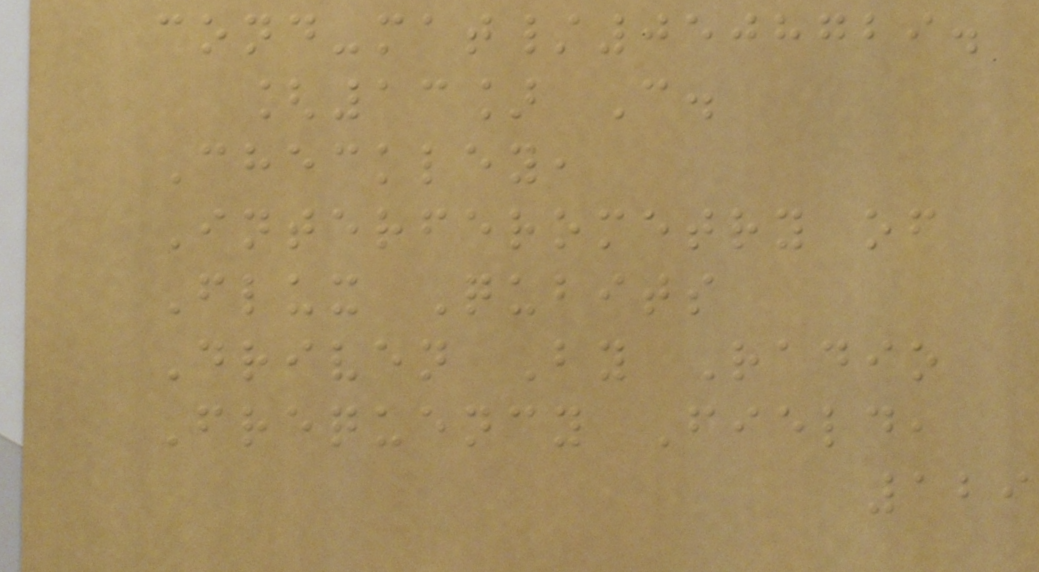cond-mat/0508729.
[13] C.
Checkley,
Interferometry of
Flux Qubits
Driven By Radio
Frequency Field,
129
